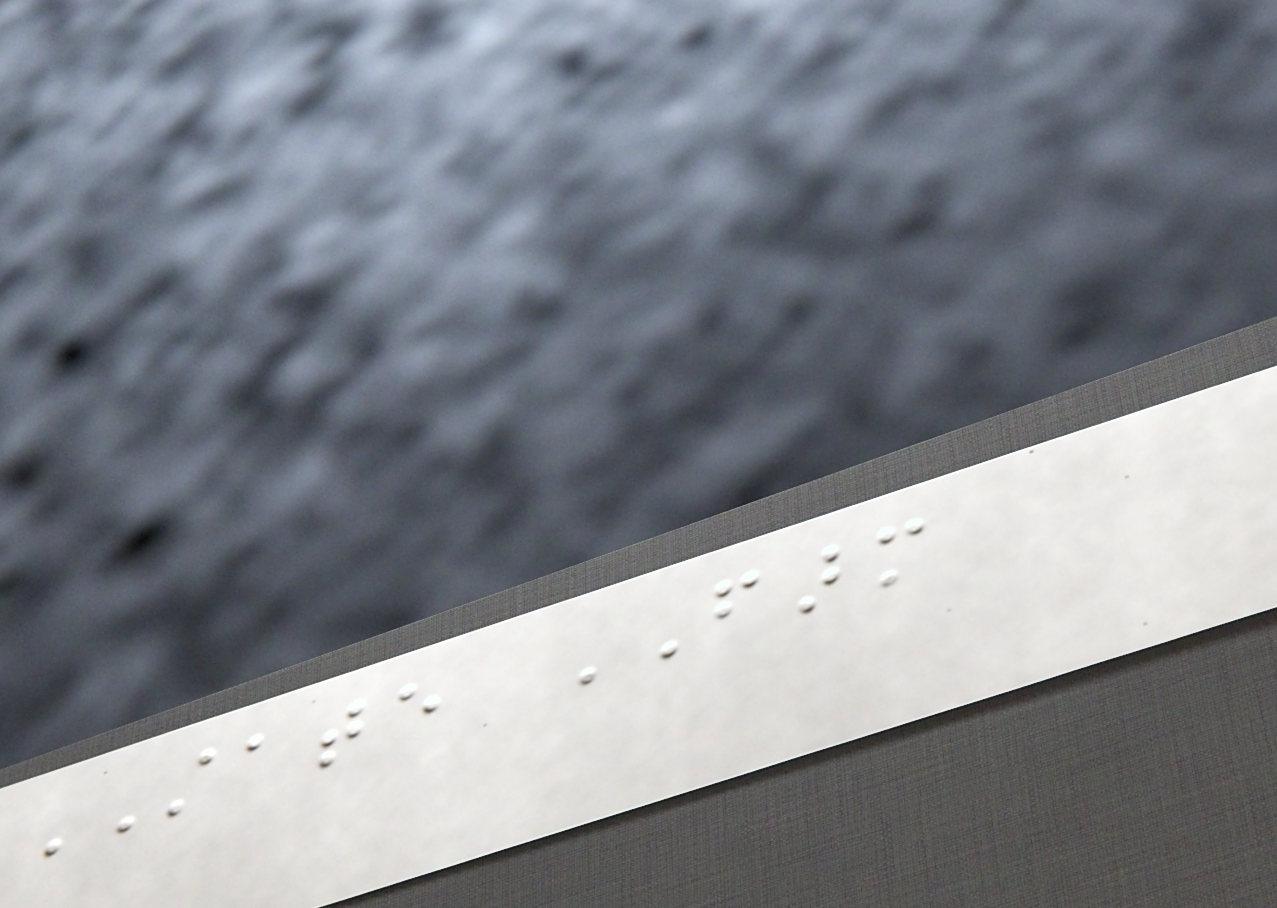STATE FARM
